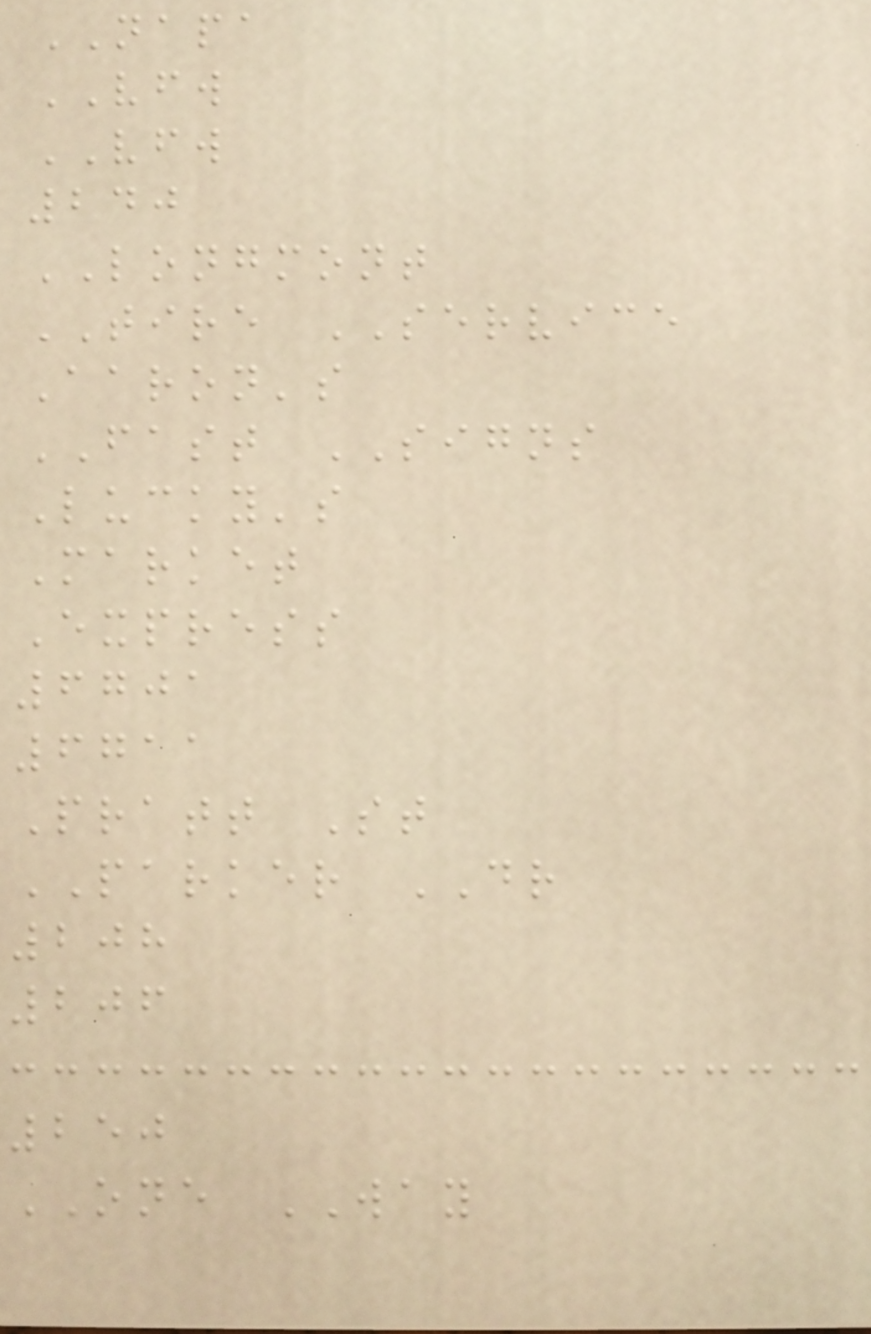NAPA
VFW
VFW
240
LONGMONT
TIRE SERVICE
Aaron's
FAST SIGNS
Lucky's
Market
Express
6701
6711
Pratt St
PARKER DR
208
206
250
ONE WAY
